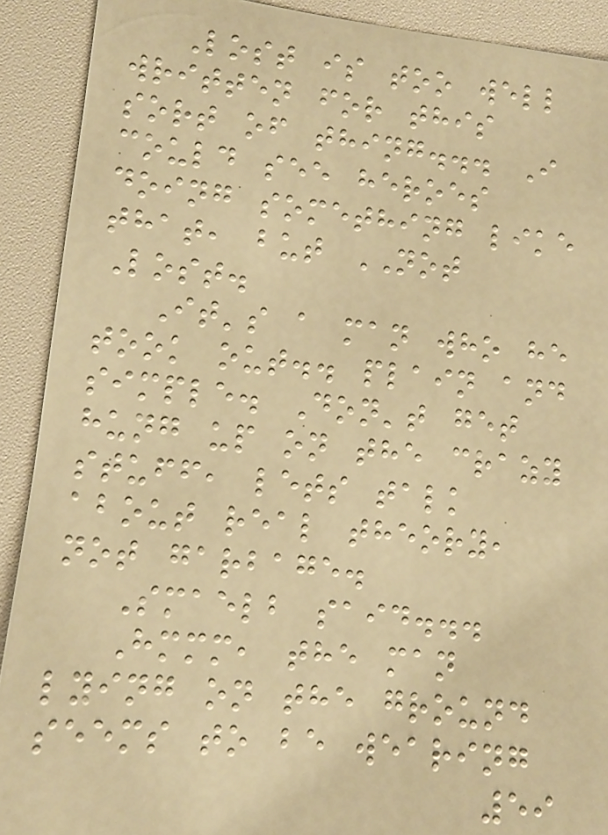Lost is too well
written for this
sort of thing... I
could see heroes
doing something like
that, but NOT
Lost.
It's a man who he
took out.. plain and
simple. Don't get
hung up on the crazy
stuff, lets talk
about real theory,
not garbage.
Smaelb said...
Hmmm, the man
lying on the ground
seems to be wearing
59
